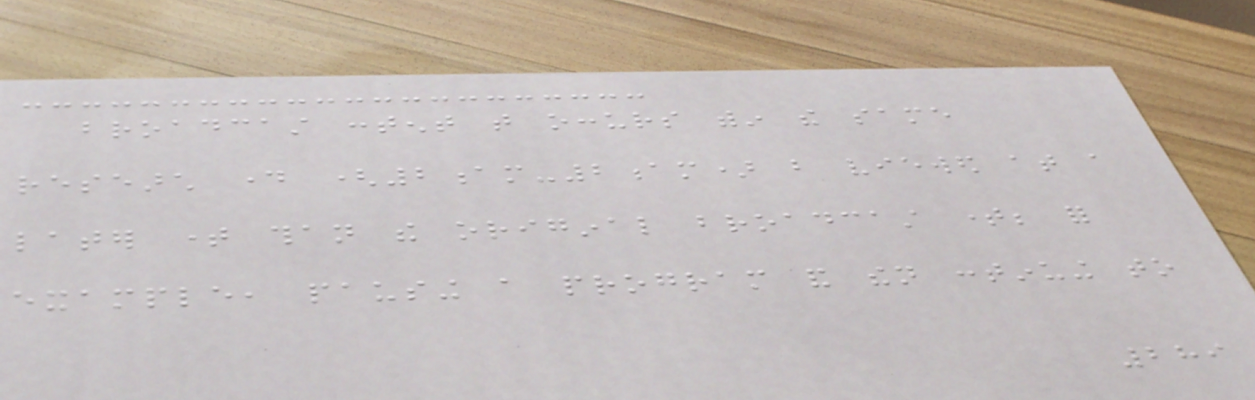broadcast content that occurs within the same
research day (2am-2am) but viewed at a
later time than the original broadcast time; for
example, pausing a program and then continuing to
289
